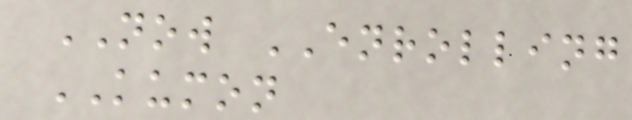NOW ENROLLING
KUMON
